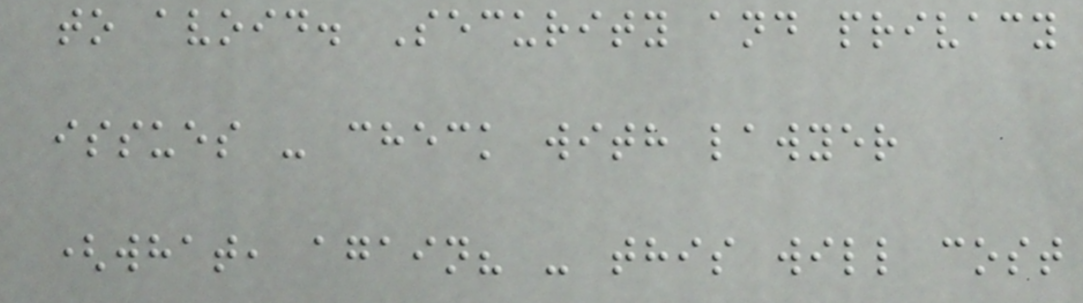to avoid. Security and privacy
issues - check with lawyer
(what, again? - this will cost
